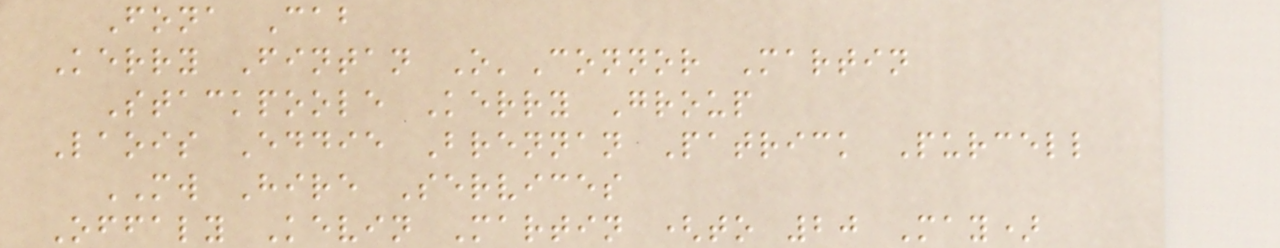Fona Cab
Kerry Fintan O'Connor Martin
Stackpoole Kerry Group
Laois Eddie Brennan Patrick Purcell
MW Hire Services
Offaly Kevin Martin (to 20 May)
